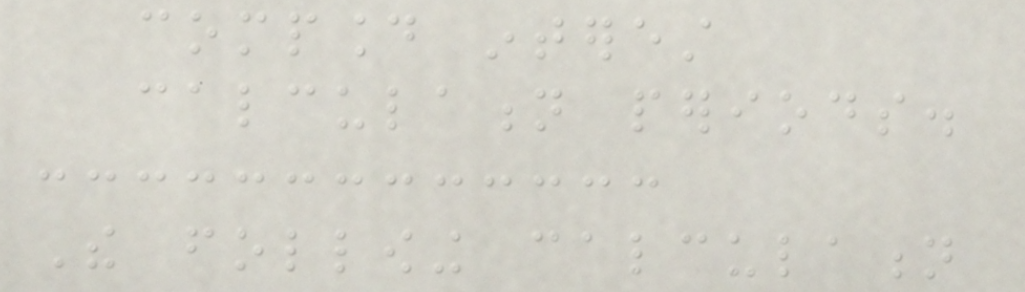compound interest
calculation periods.
The following calculation
